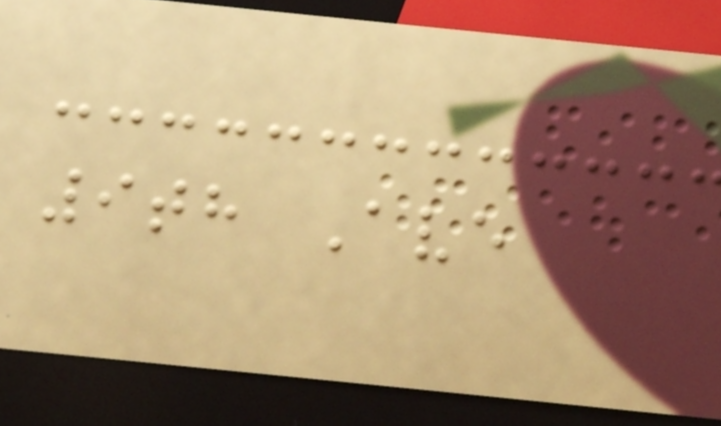9th Ave
